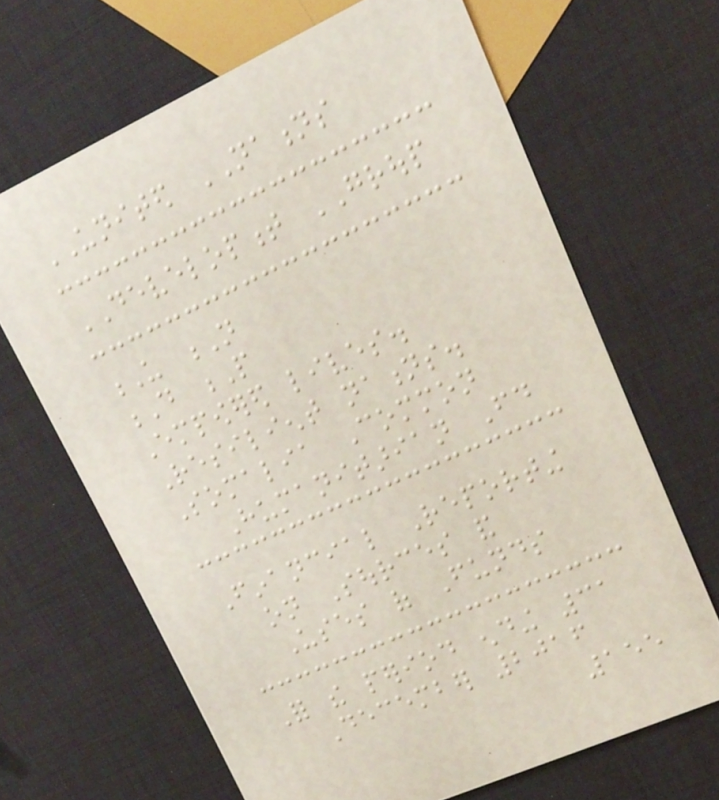UNITED NATIONS
DEVELOPMENT GROUP
U N
D P
Empowered lives.
Resilient nations.
Somalia Common
Humanitarian Fd
Financial Reporting
on Sources and
Uses of Funds
For the period ending 31
December 2016
155
